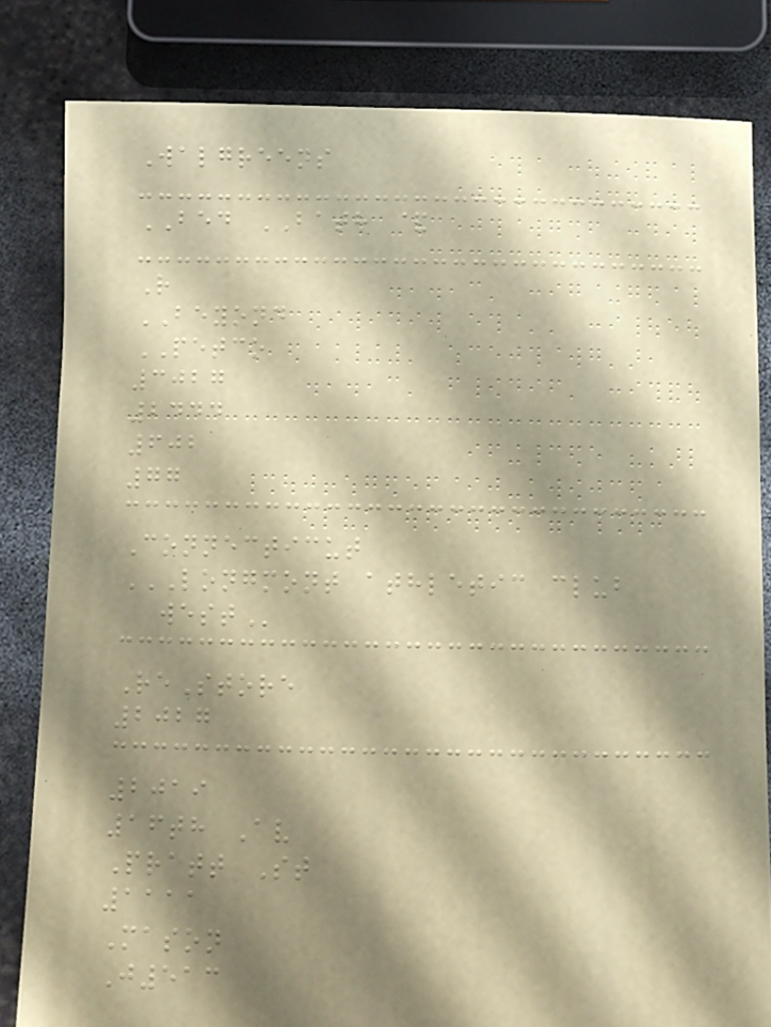Walgreens
BED BATH &
R
BEYOND
PETCO
3027
2444
602
77
Connecticut
LONGMONT ATHLETIC CLUB
WEST
ReStore
2027
2019
16th Av
Pratt St
1111
Mason
J513
